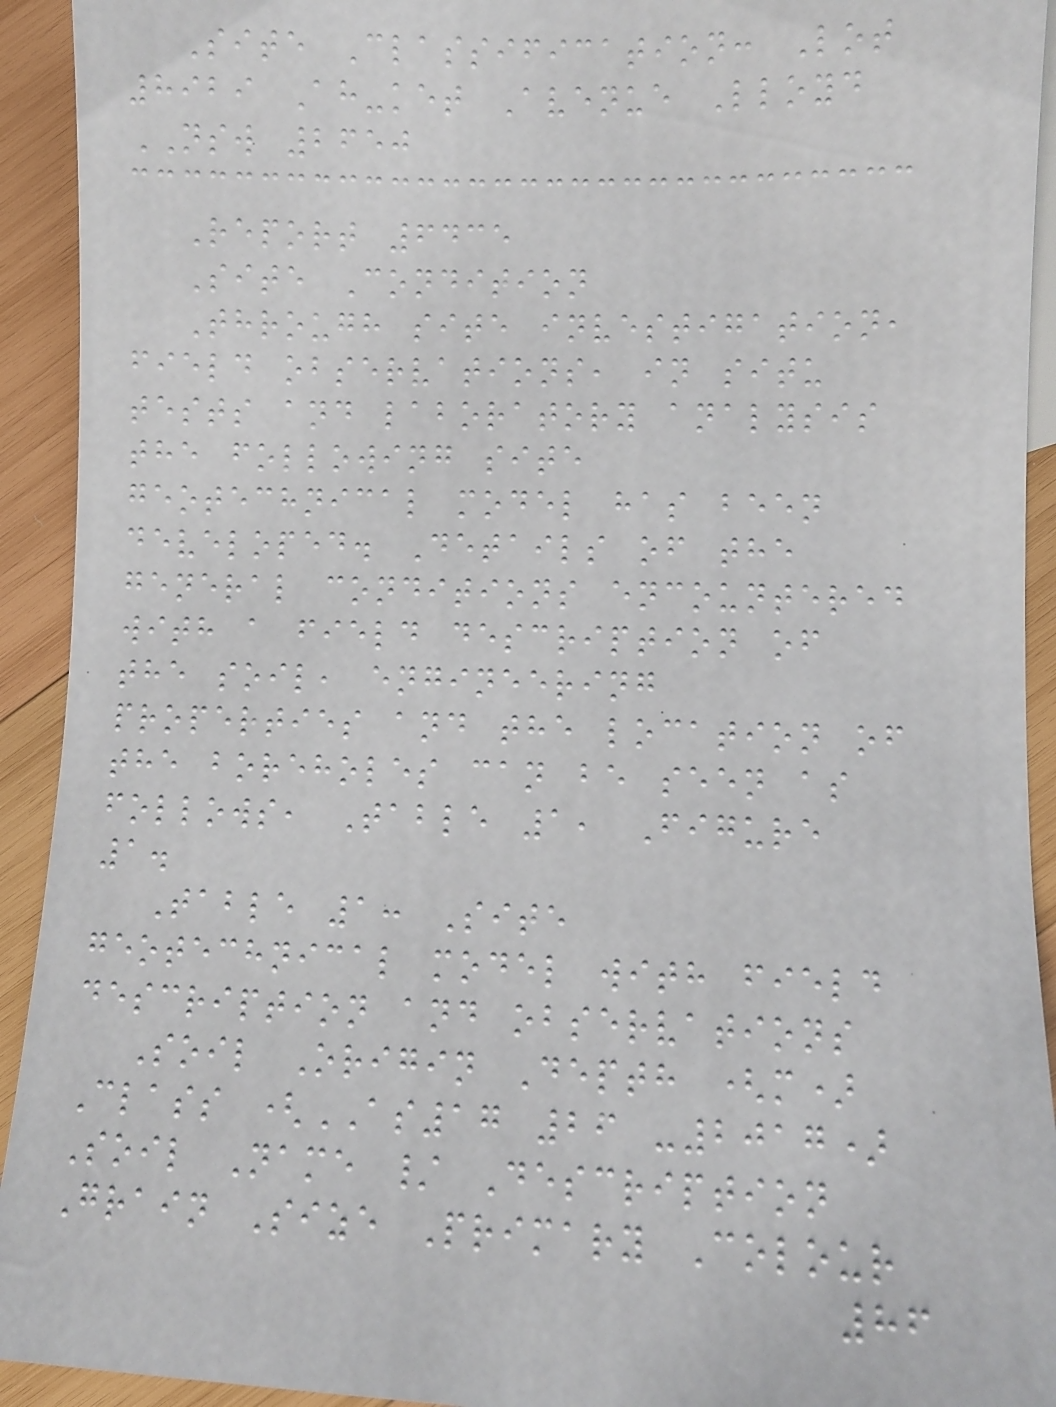Site Classification: Lot
8929 Ah-ket Avenue Lloyd
NSW 2650
Report 6435
Site Condition
Through site investigation,
field observations, in situ
tests and laboratory analysis
the following site
geotechnical model has been
developed. Details of the
general conditions encountered
with a field description of
the soil, engineering
properties and the location of
the boreholes can be seen as
follows, Table 1, Figure
1.
Table 1: Site
geotechnical model with field
description and observations
Soil Origin Depth (m)
Class (AS17 26 -2017)
Soil Name / Description
Grain Size Primary Colour
86
